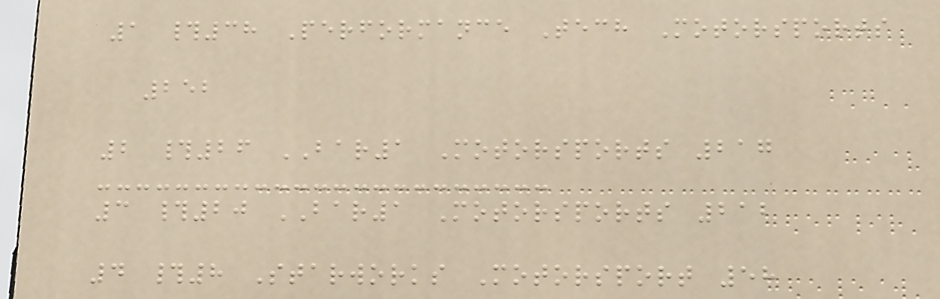1 #38 Performance Tech Motorsports
252
2 #26 BAR1 Motorsports 217
3 #20 BAR1 Motorsports 212
4 #8 Starworks Motorsport 58
